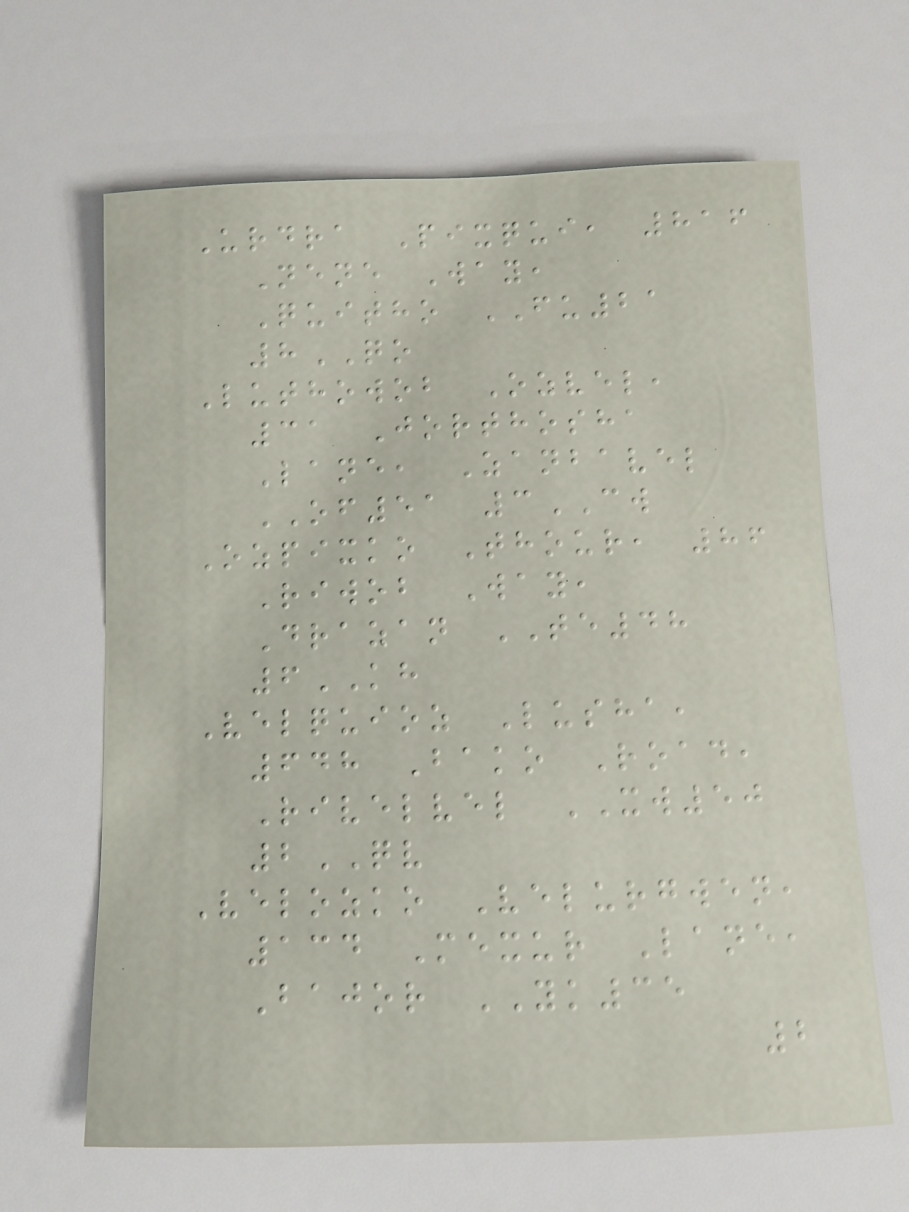Urdra Pixqui, 816
Nene Way,
Quitho FU21
8QO
Luthowob Ozvel,
31 Jorthosha
Lane, Zanbavel
OF51 3CW
Ozpixko Thour, 86
Riwob Way,
Drazan TE48
6KH
Velquioz Lusha,
648 Bako Road,
Rivelvel XW50
2QV
Velozko Velurgwen,
134 Mexur Lane,
Bajor YK35
2
